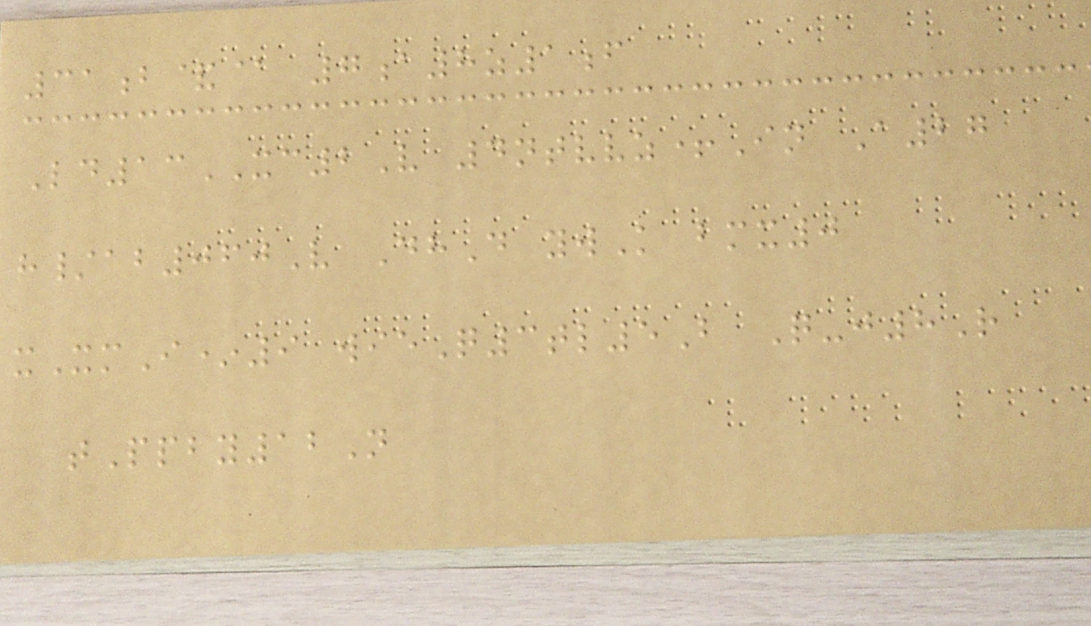31b&@ 7a8z1f
Ld13XC2V 4ntvvz+In A27
h/ab060V DhD ywK bmx0
xXmI*9 wieQ3tl5B Q-j8R
tPpby12N
